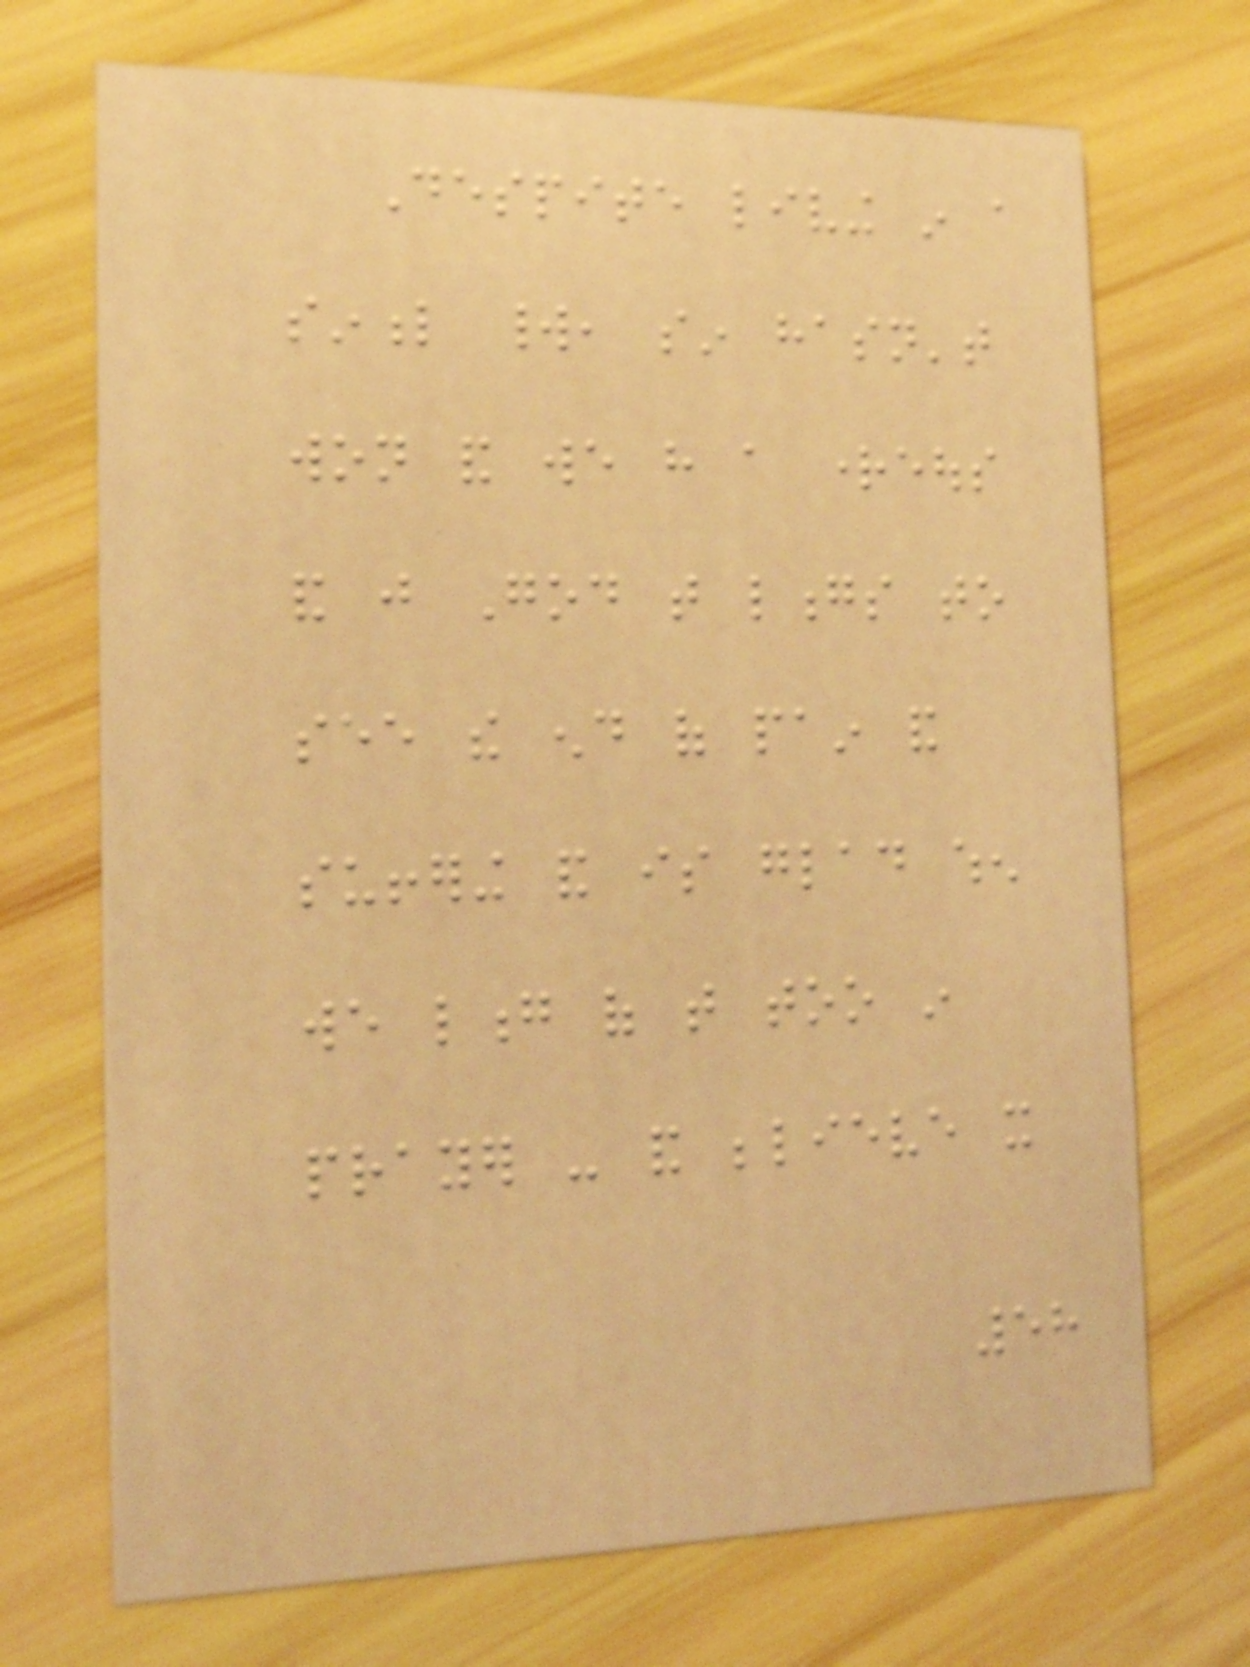Despite living in a
sinful world, sin hasn't
won and we have a righteous
and just God that longs to
see the end of pain and
suffering and is glad when
we long of that too in
prayer - and believe it
58
